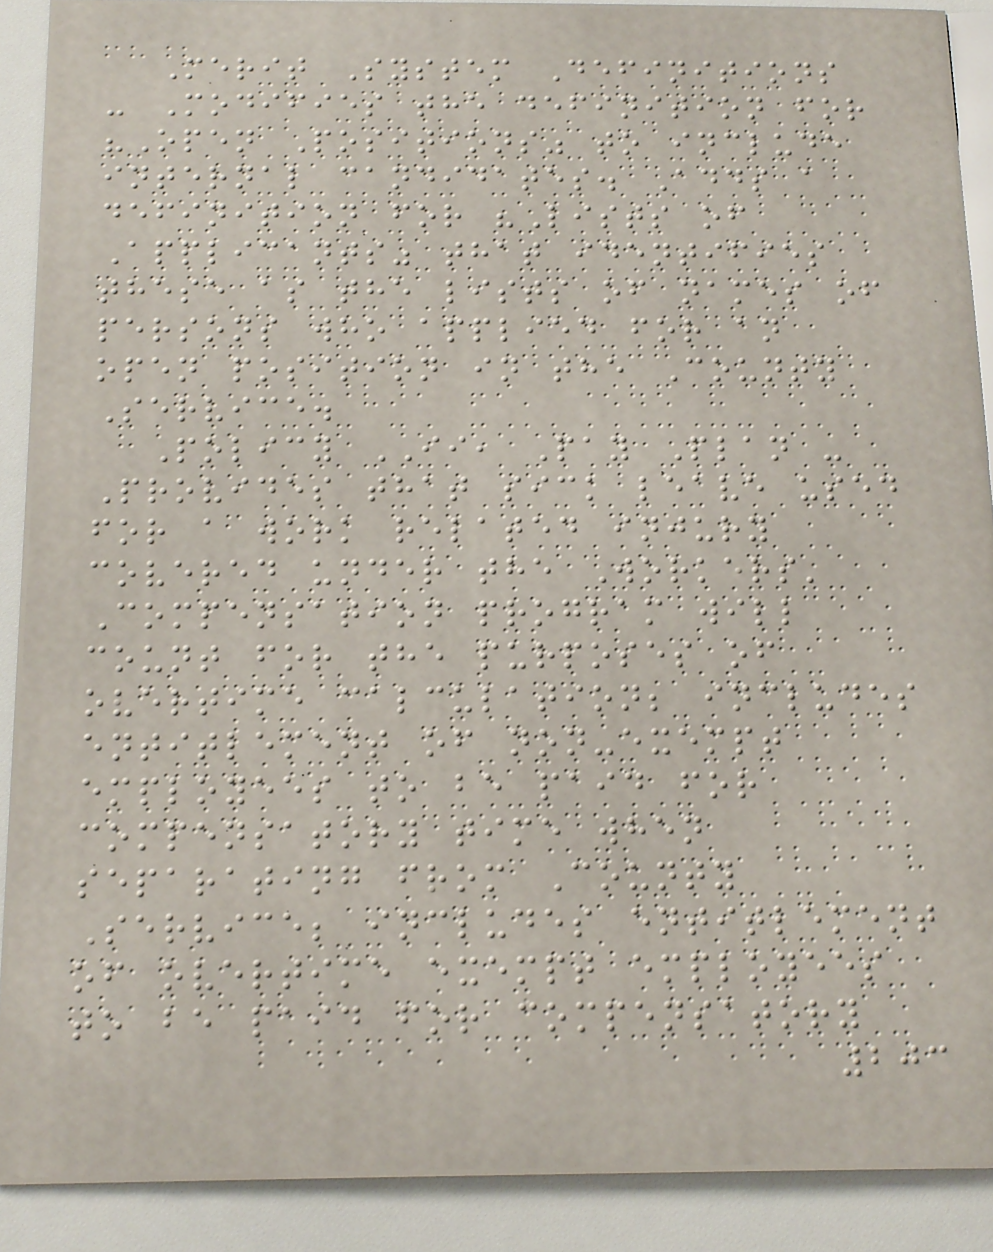Merit System Definitions
- Modifies the definition for
"Open Positions" to include
internal candidates. Adds a
definition for "Lists of
Applicants" that identifies
these as the lists of names of
persons who applied for an
open position in the County
Service.
Policy II, Pay Plan -
Provides that sick leave used
for a work related injury
covered under the Workers'
Compensation program will
count for the purposes of
overtime calculation; includes
entitlement of non-exempt
employees to be paid for
compensatory time when
separating from County
Service; includes entitlement
of overtime exempt employees
to be paid for compensatory
203
